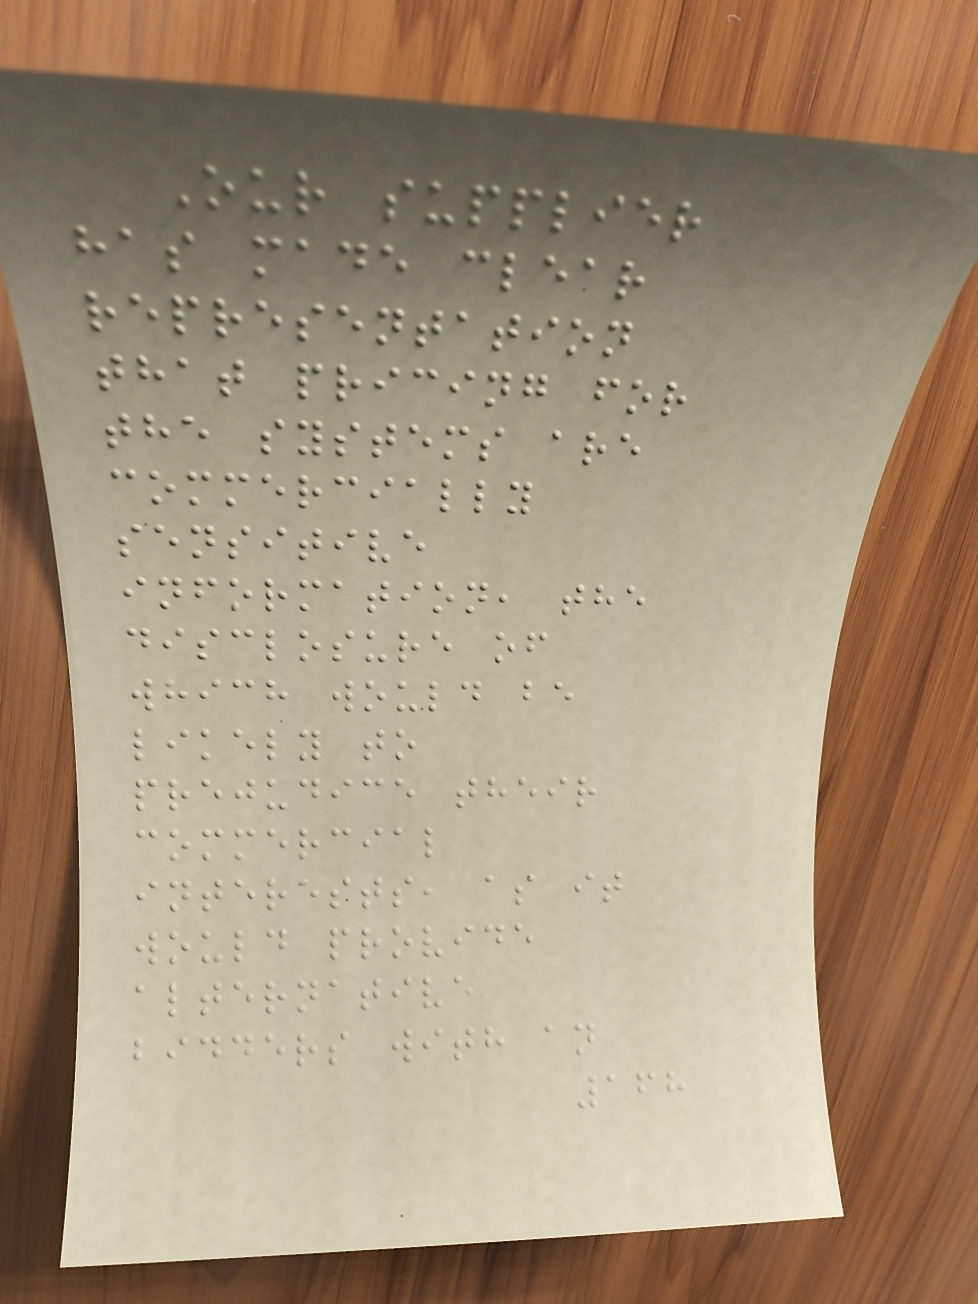Our supplier
has made clear
representation
that pricing for
the systems are
commercially
sensitive
information, the
disclosure of
which would be
likely to
prejudice their
commercial
interests, as it
would provide
alternative
bidders with an
168
